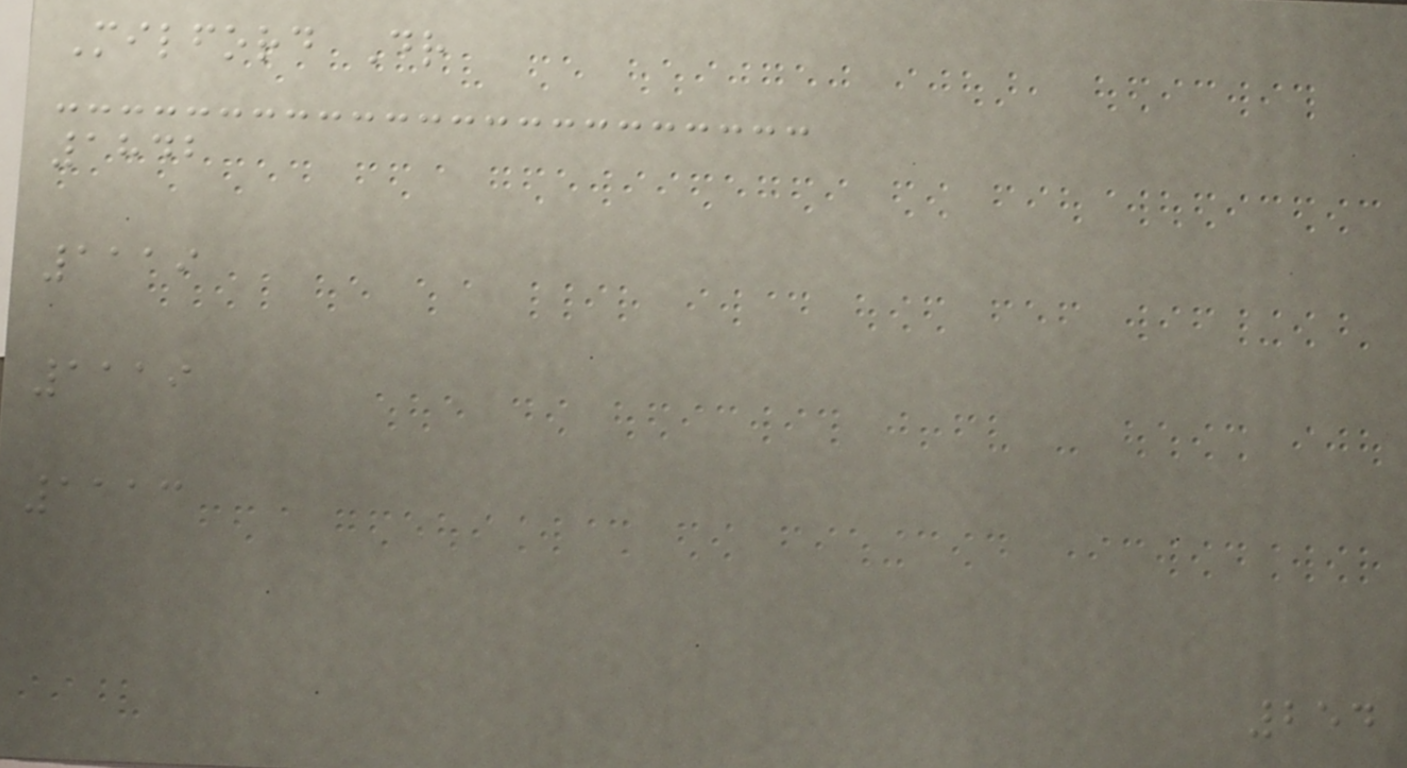Milford Dr
1842
1119
1119
1113
254
